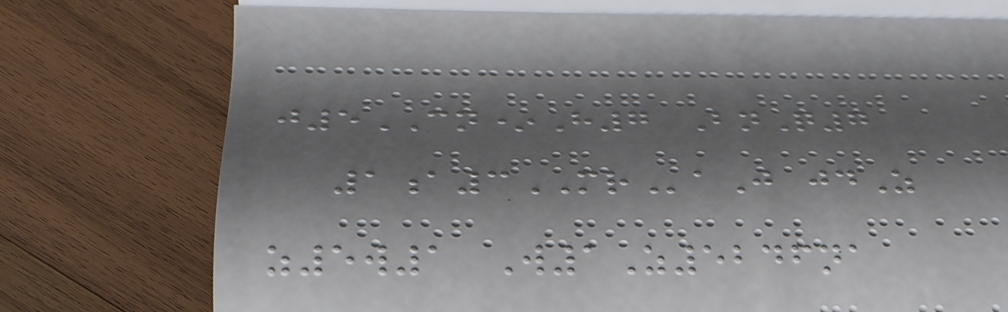j5CN*H7 BnQ7
1a3MRaJ jdZ
z5w1 W1Z5246na
